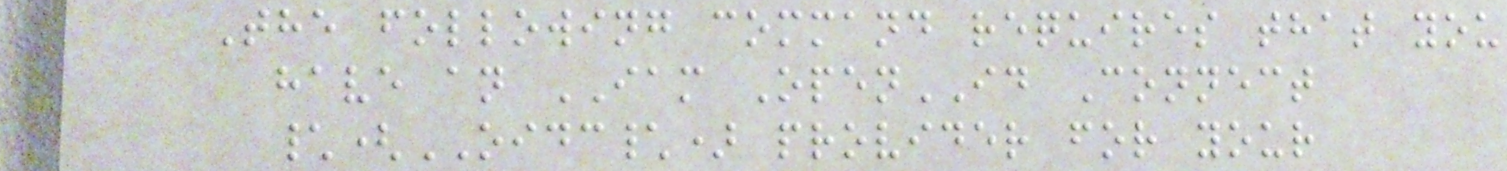The following command requires that you
have an IAM OpenID Connect
\(OIDC\) provider for your
